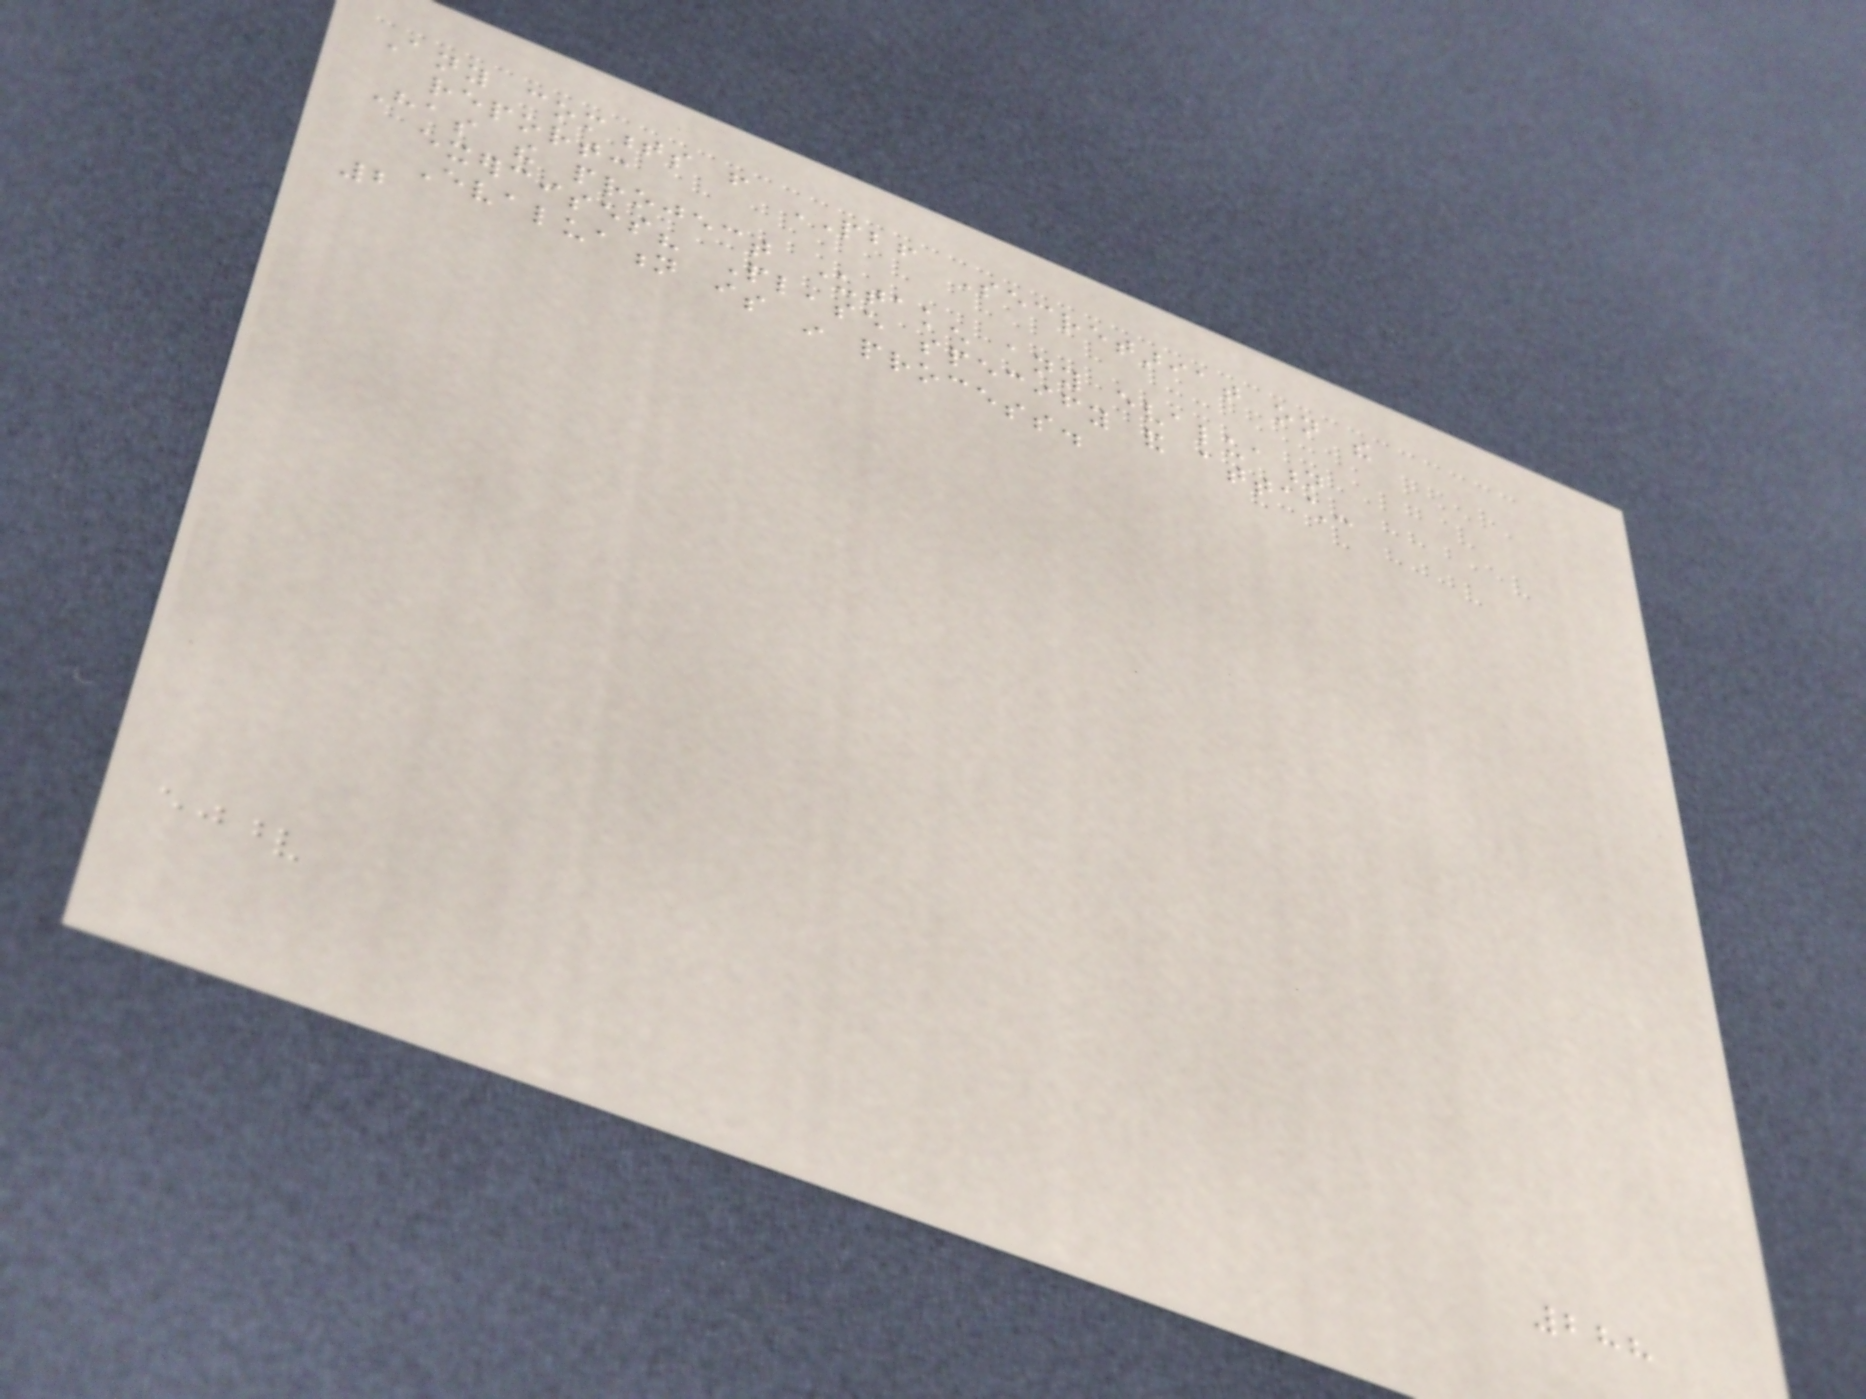Any comments from PBF Secretariat on the
report:
Has the project undertaken any evaluation
exercises? Please specify and attach:
Evaluation is in process.
2
288
